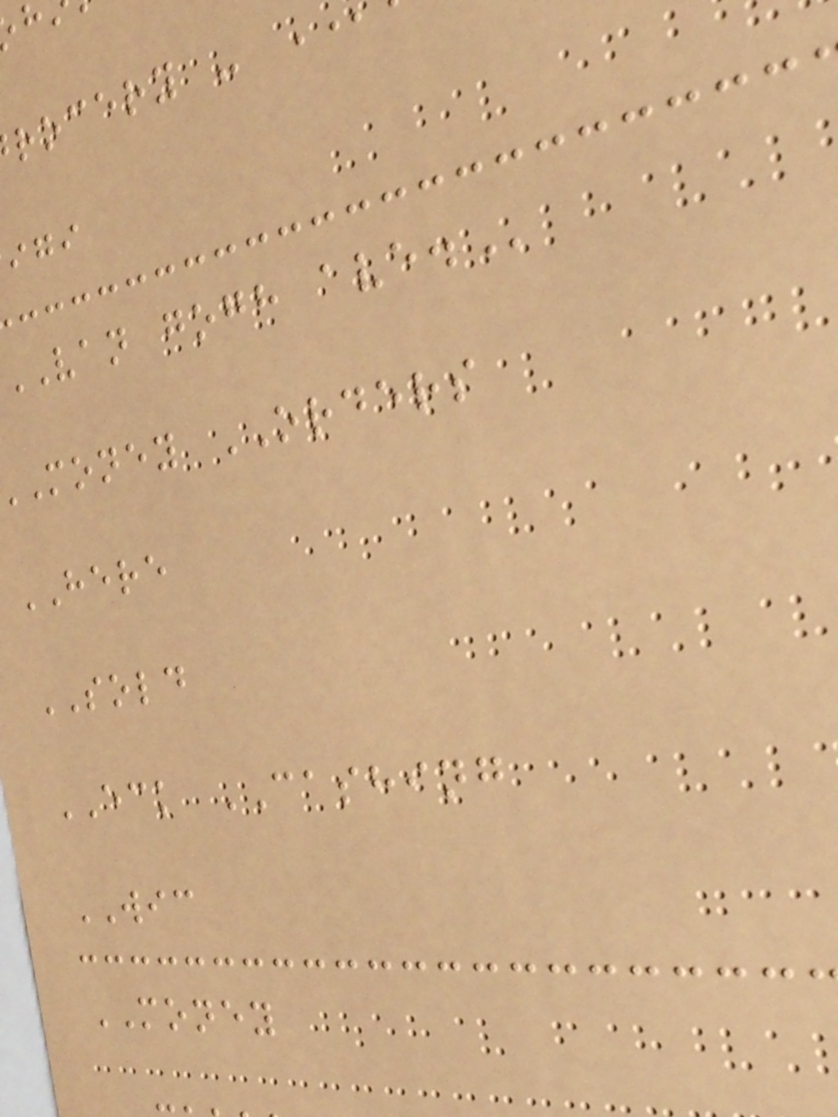rocery -
VAN gogh
money ORDERS
HERE
SOLD
ECK CASHING
WIC
MONEY
